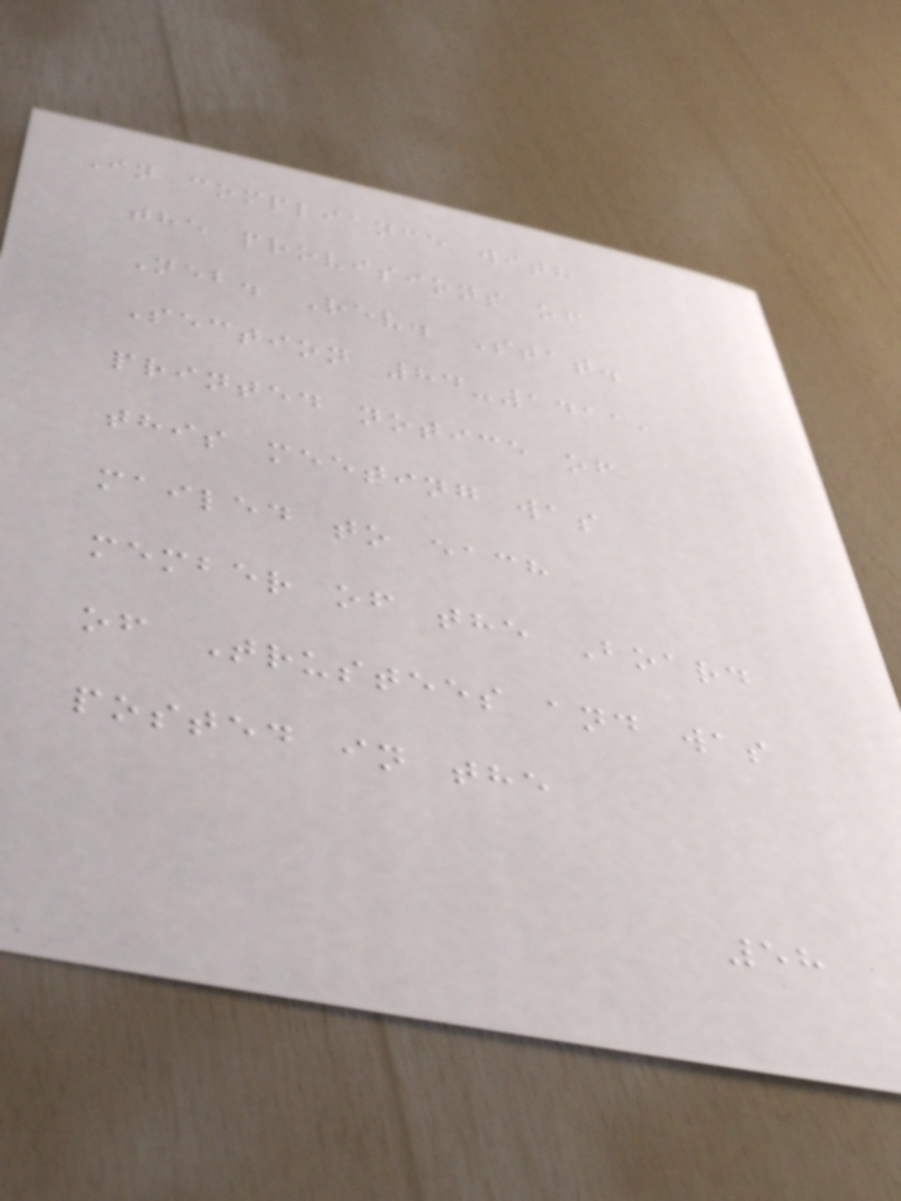In compliance with
the provisions of
Neb. Rev. Stat.
Section 84-1411,
printed notice of
this meeting was
mailed to each
member of the Board
of Trustees and was
posted in the
58
